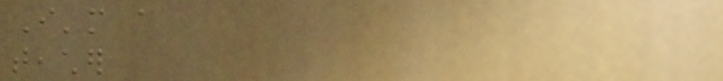I'm a
teacher
